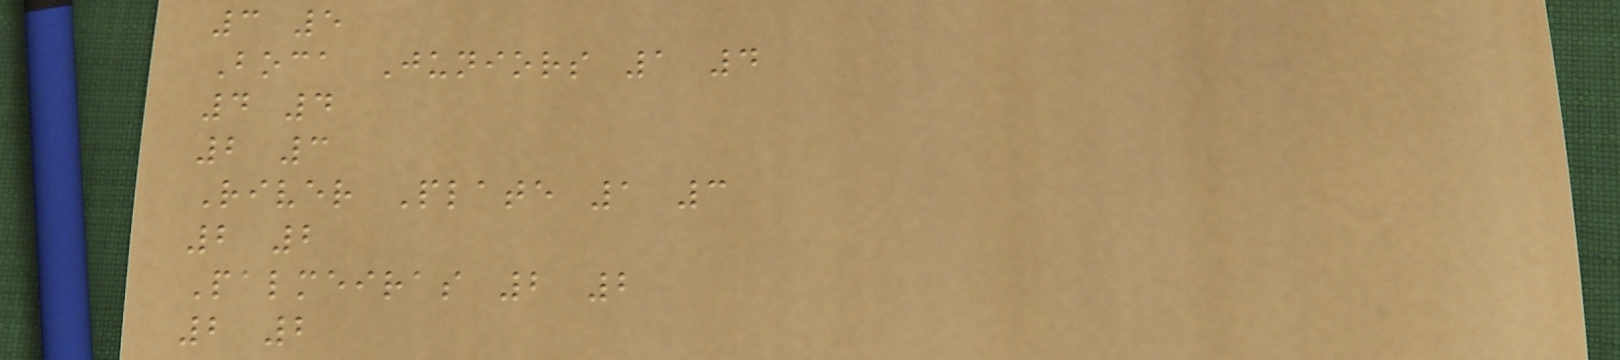3 5
Boca Juniors 1 4
4 4
2 3
River Plate 1 3
2 2
Palmeiras 2 2
2 2
